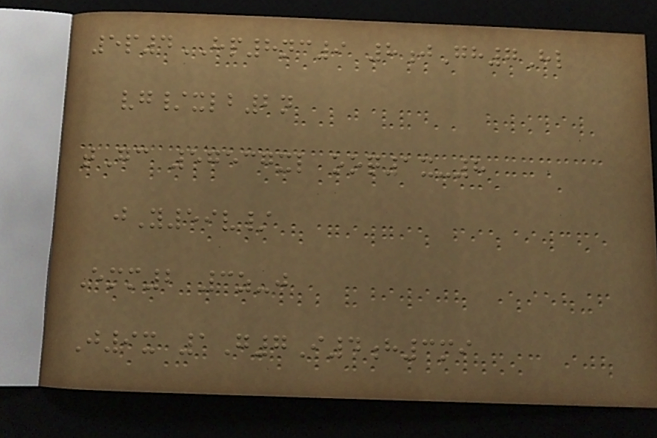5p4HP8nc9 8jGh7Hl
vg/xlb2n
tGc 57537xl ooq1x-8
jY59v/
Emm2 3z-j
J9x 1G7I4h3mi
